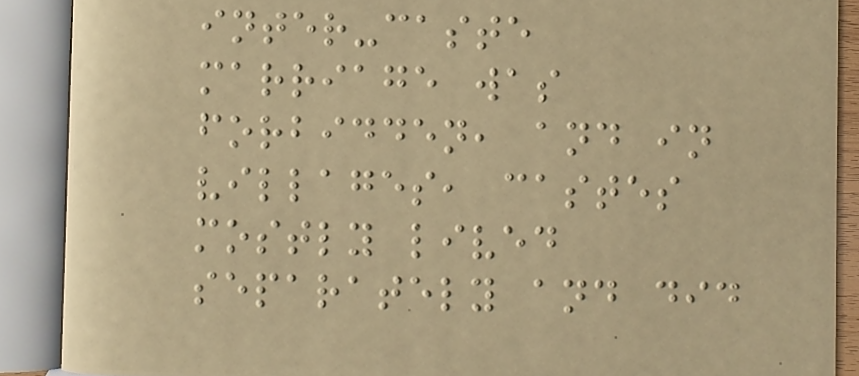inter-caste
marriage was
forbidden, and in
villages, castes
mostly lived
separately and did
